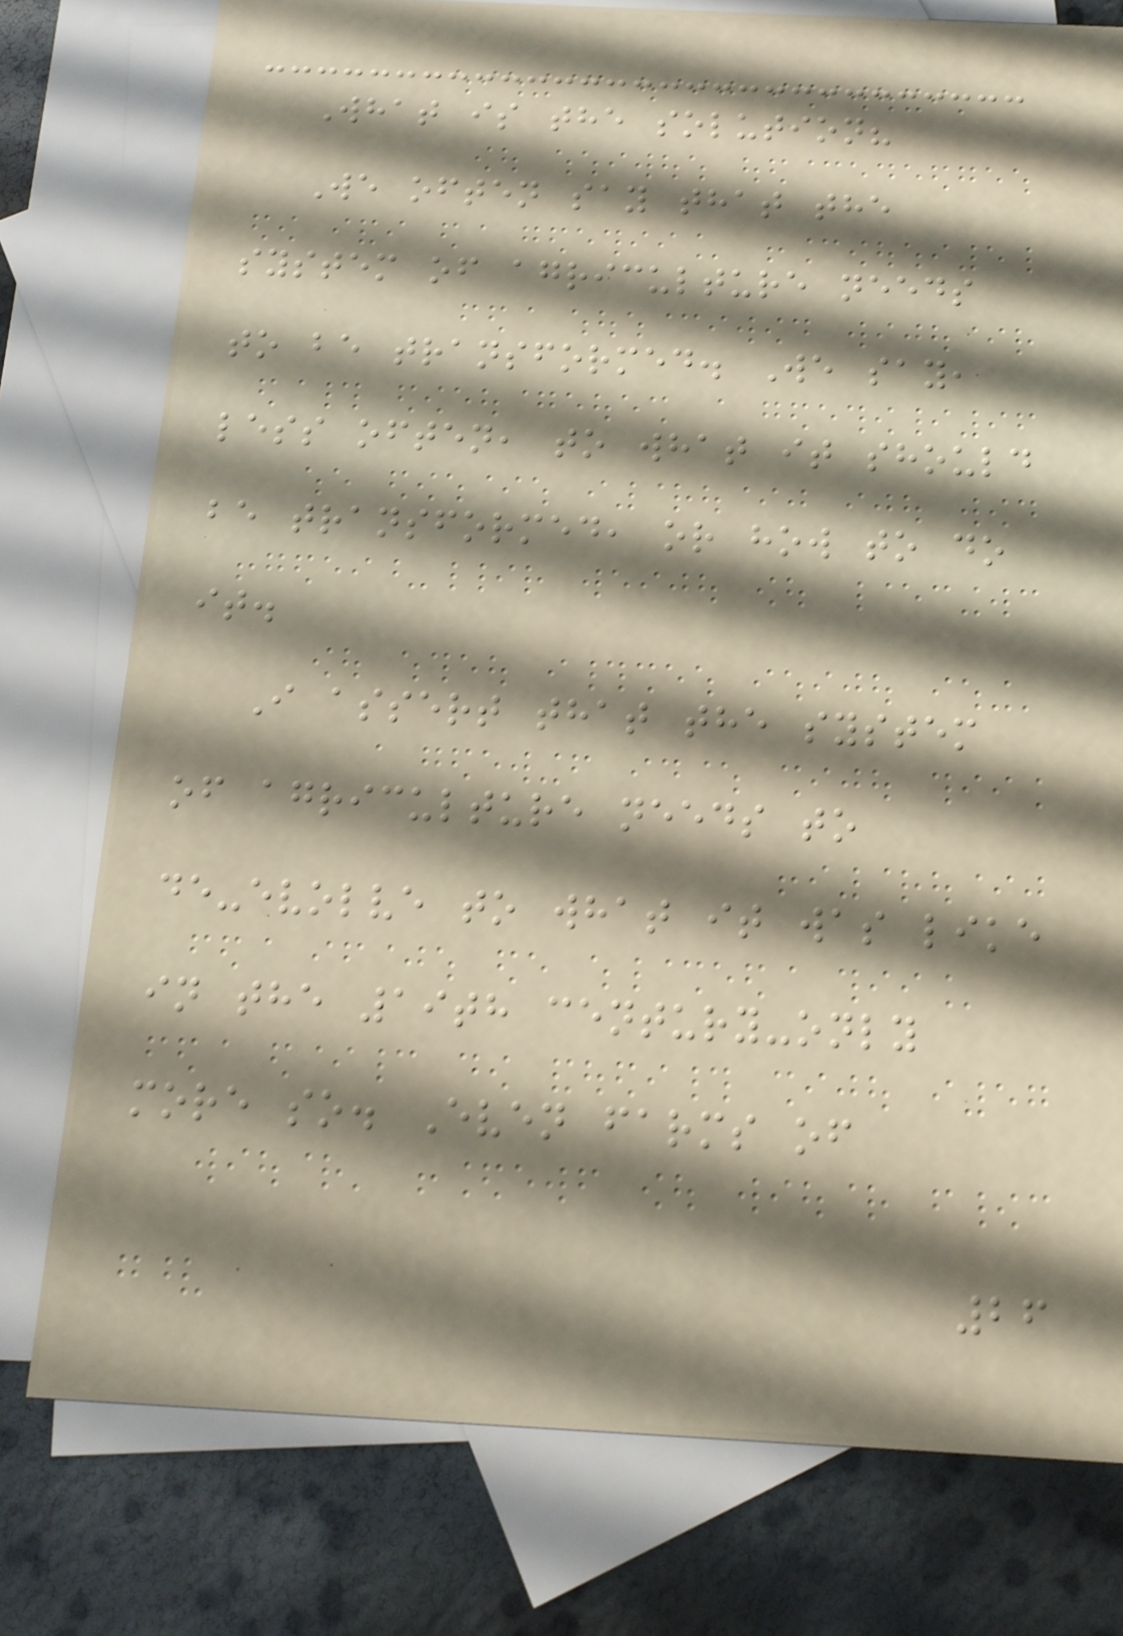What is the solution?
We often say that the
system of agriculture needs
to be transformed. We say,
less often, to what it should
be transformed, or how to do
it.
I assert that the system
of agriculture needs to
de-evolve to what it was like
in the 19th century-only
more so. Even farms of
26
